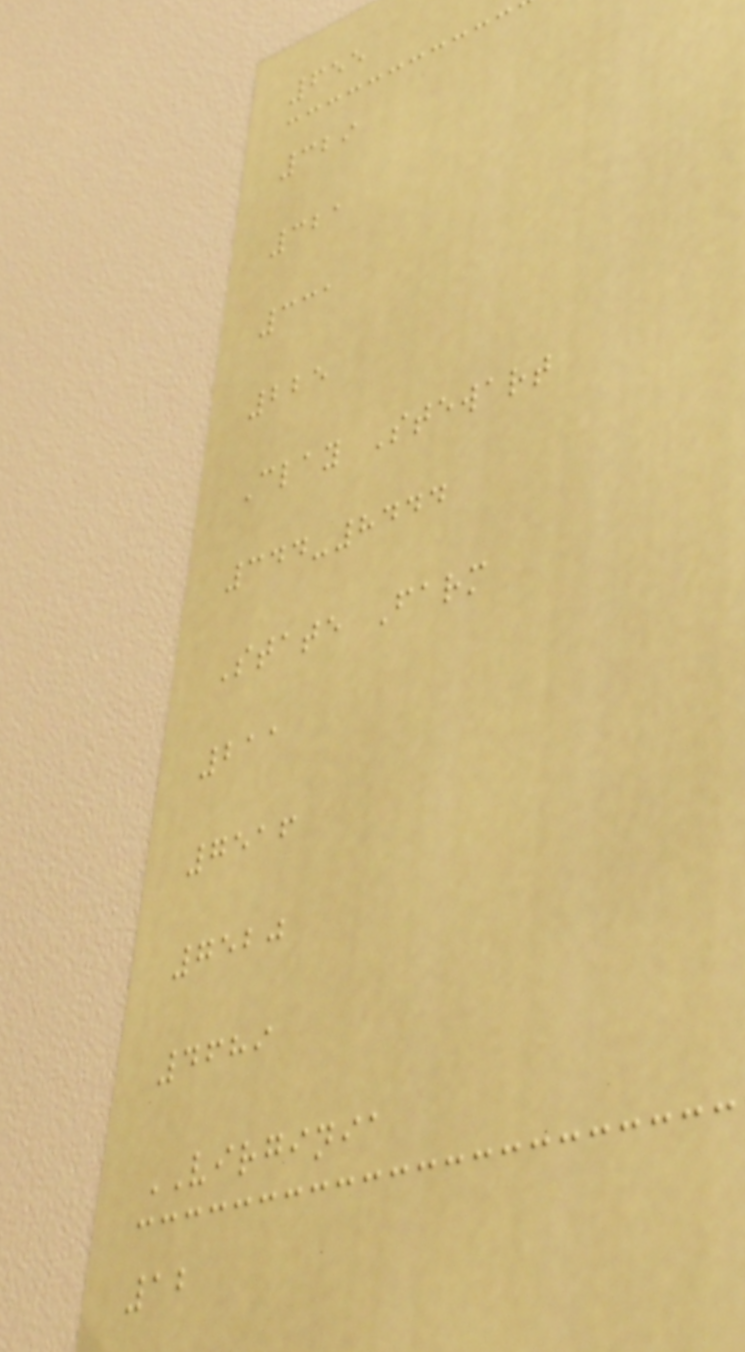655
329
321
331
225
Clay Stewart
344-8444
State Farm
211
7516
7520
4689
VIRGINIA
12
